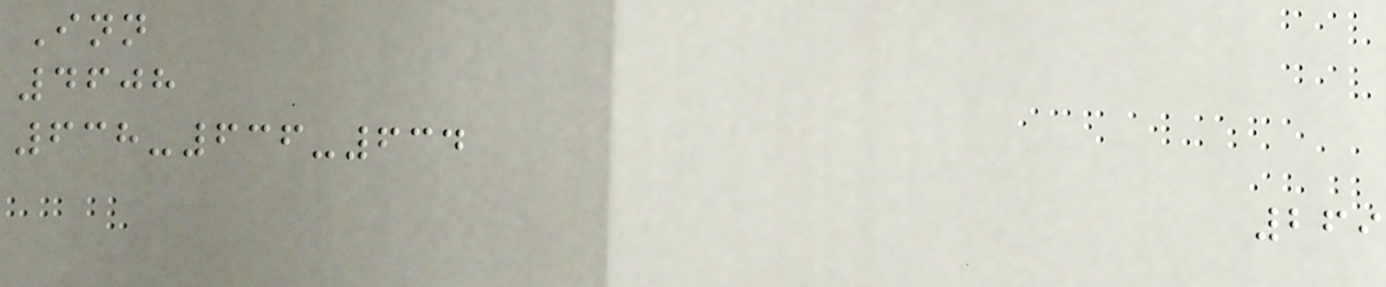Inn
4608
638-636-634
269
